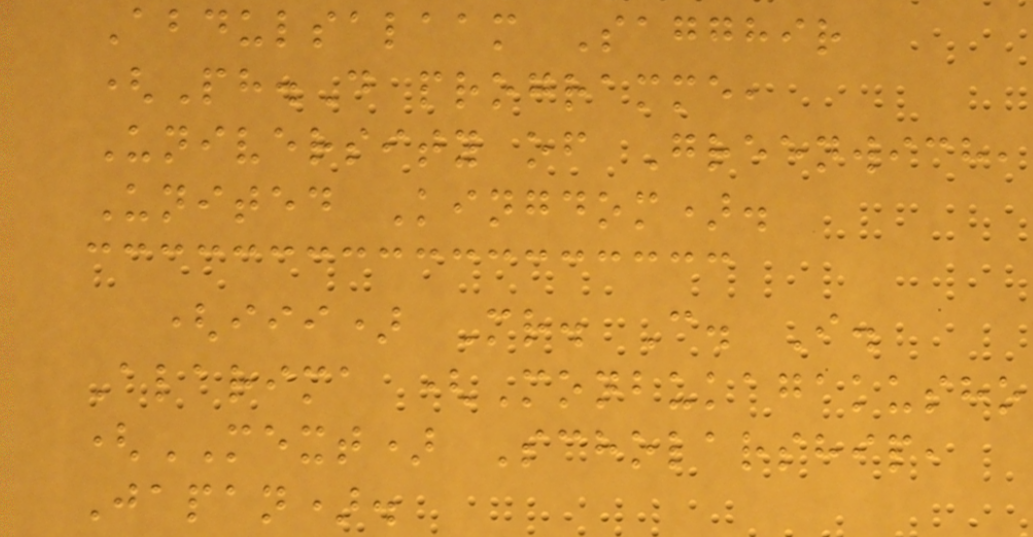Abdulsalaam Sagghir
(Ph.D programme,
University of Greenwich,
United Kingdom).
(iii) Mr. C. I.
Alarima (Monbukagakusho
(MEXT) Scholarship,
Japan).
